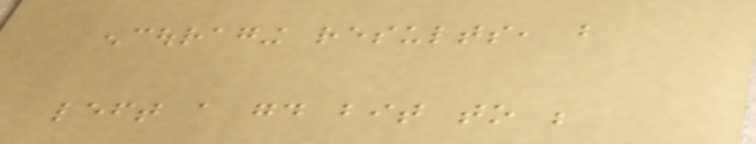encouraging results, but
left a good bit to be
